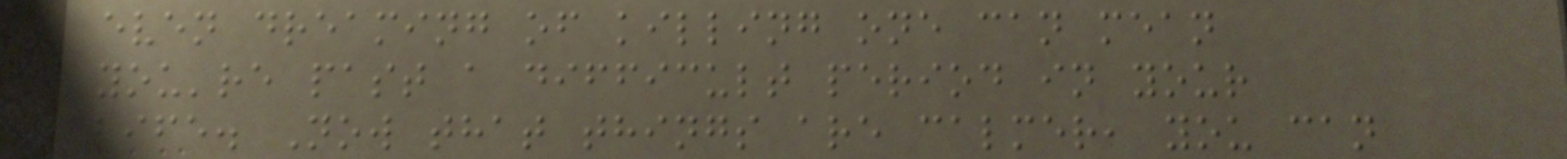even dreaming of killing one can mean
you're past a difficult period in your
life. Now that things are calmer, you can
